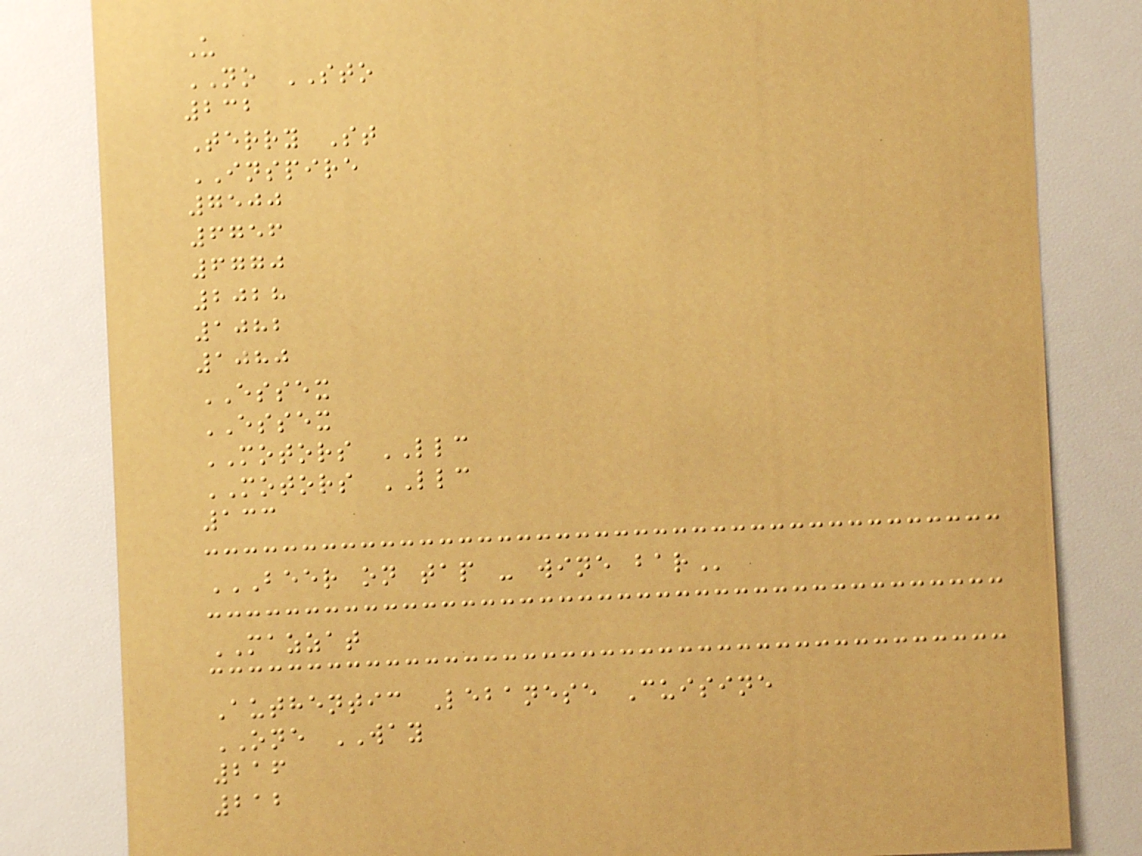U
NO STO
232
Terry St
INSPIRE
7500
6756
6770
2028
1082
1080
ESSEX
ESSEX
MOTORS LLC
MOTORS LLC
133
BEER ON TAP - WINE BAR
MAZZAT
Authentic Lebanese Cuisine
ONE WAY
216
212
